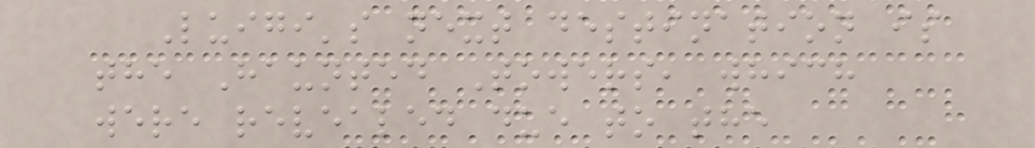Luigi's next destination is
the Haunted Towers, which
were revealed due to the
